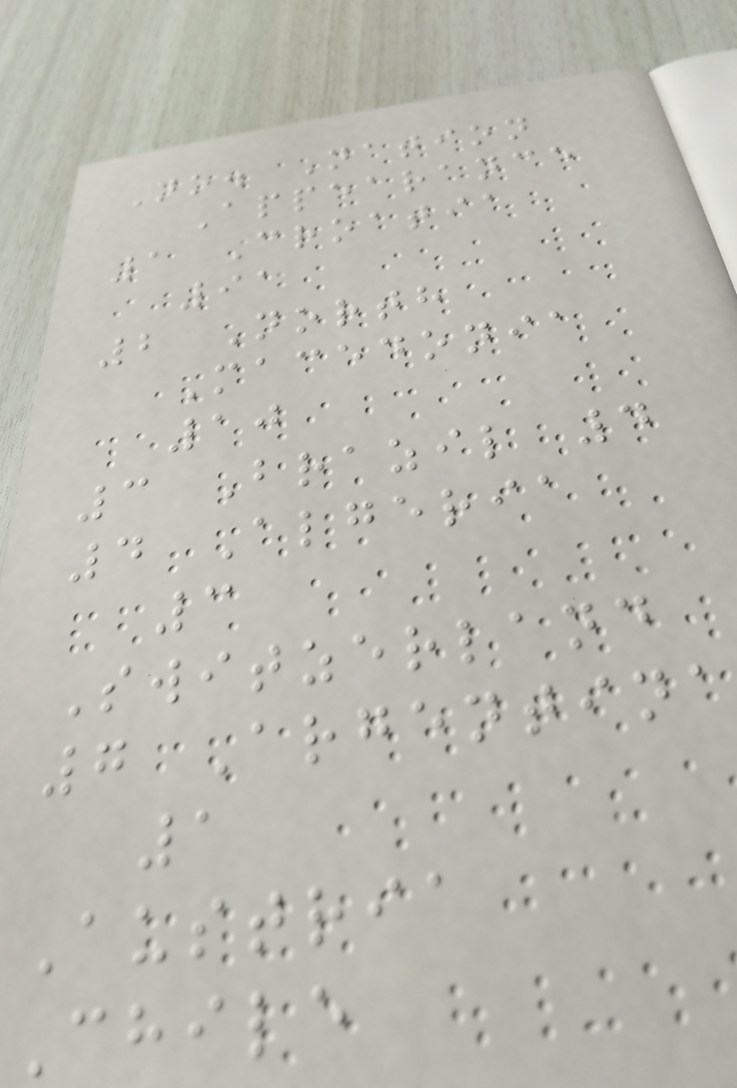No. Nation
Appearance
1 Croatia
91
2 North
Macedonia
10
3 Brazil 4
4 Algeria
3
Switzerland
7 Argentina
1
Austria
Chile
